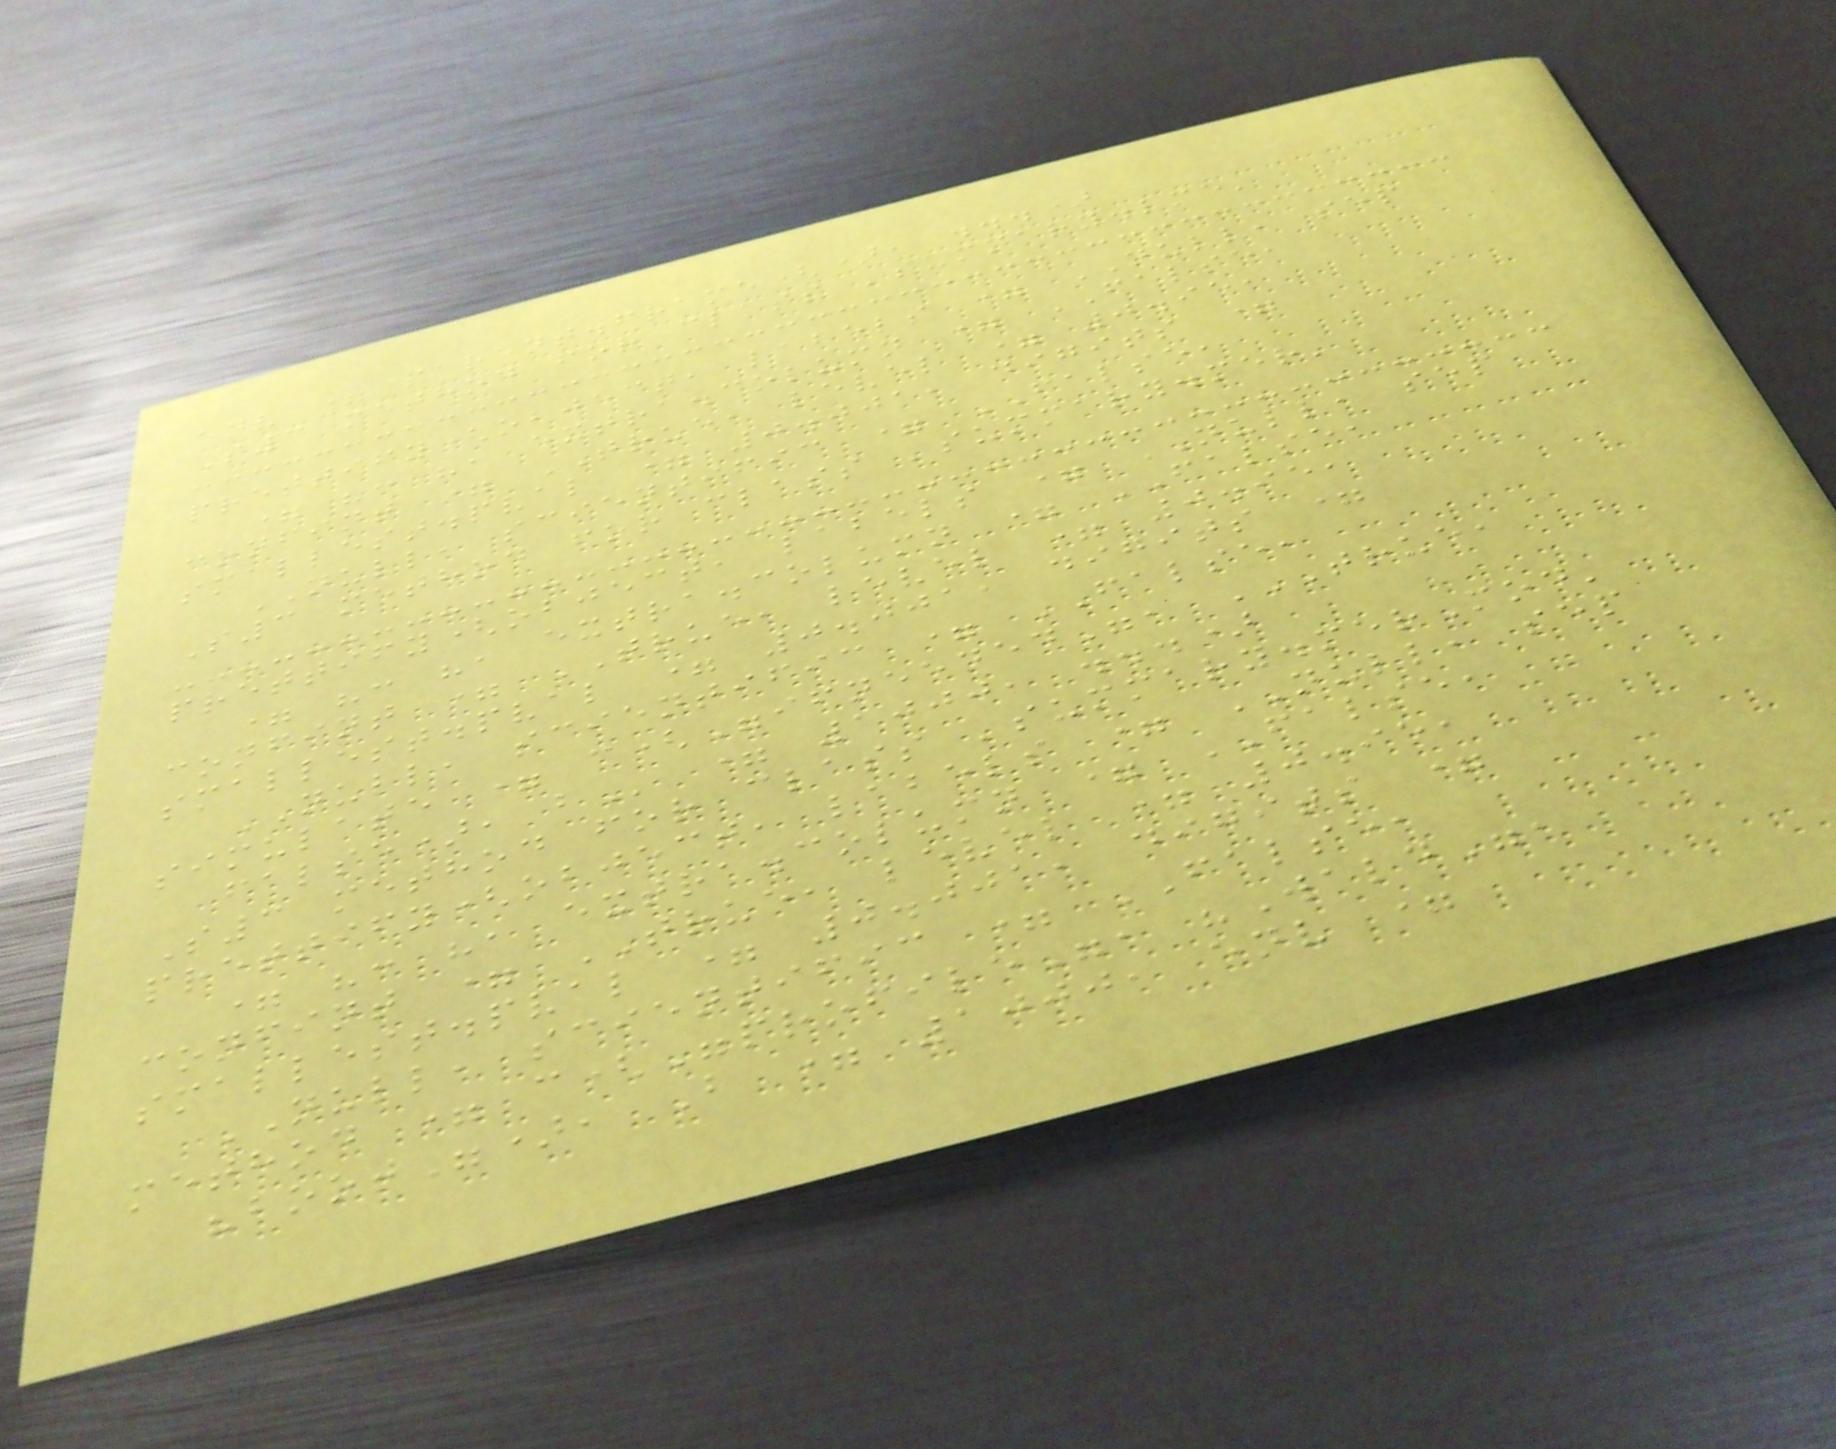env = parent.frame(), ...)
S3 method for class 'summary.lme'
prettify(object, labels = NULL, sep
= ": ", extra.column = FALSE,
confint = TRUE, level = 0.95,
smallest.pval = 0.001, digits =
NULL, scientific = FALSE,
S3 method for class 'summary.mer'
prettify(object, labels = NULL, sep
= ": ", extra.column = FALSE,
confint = TRUE, level = 0.95,
smallest.pval = 0.001, digits =
NULL, scientific = FALSE,
simulate = c("ifneeded", TRUE,
FALSE), B = 1000, ...)
S3 method for class 'summary.merMod'
prettify(object, labels = NULL, sep
= ": ", extra.column = FALSE,
confint = TRUE, level = 0.95,
smallest.pval = 0.001, digits =
NULL, scientific = FALSE,
method = c("profile", "Wald",
"boot"), B = 1000, env =
